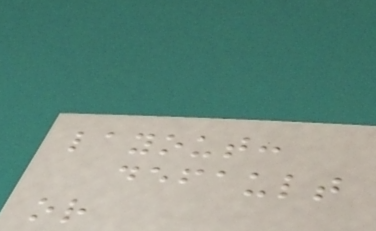layout:
default
or
